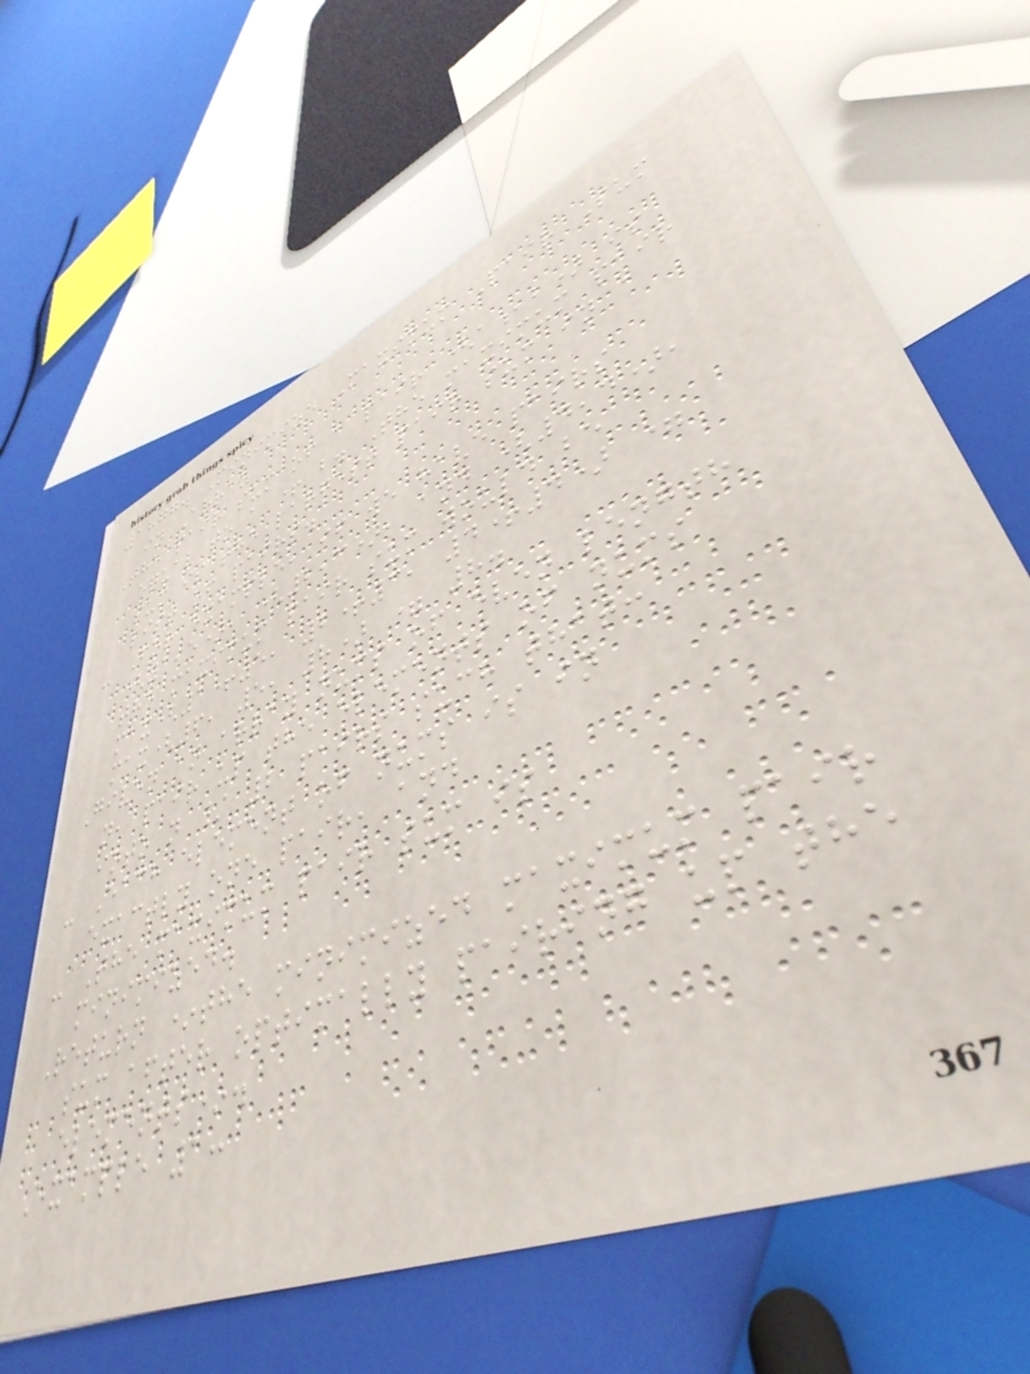1877. Minimize Maximum Pair Sum
in Array
The pair sum of a pair (a,b) is
equal to a + b. The maximum pair
sum is the largest pair sum in a
list of pairs.
- For example, if we have pairs
(1,5), (2,3), and (4,4),
the maximum pair sum would be
max(1+5, 2+3, 4+4) =
max(6, 5, 8) = 8.
Given an array nums of even length
n, pair up the elements of nums
into n / 2 pairs such that:
- Each element of nums is in
exactly one pair, and
- The maximum pair sum is
minimized.
Return *the minimized maximum pair
sum after optimally pairing up the
elements*.
Example 1:
